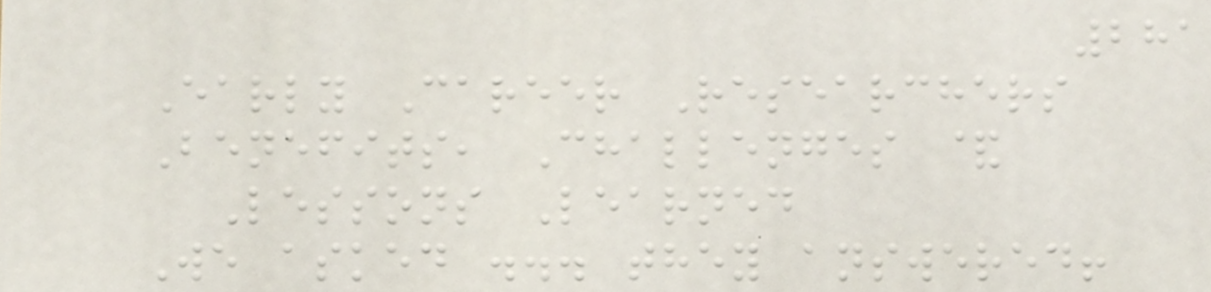281
Early Career Researchers
Benefits, Challenges &
Lessons Learned
We asked ... they answered!
